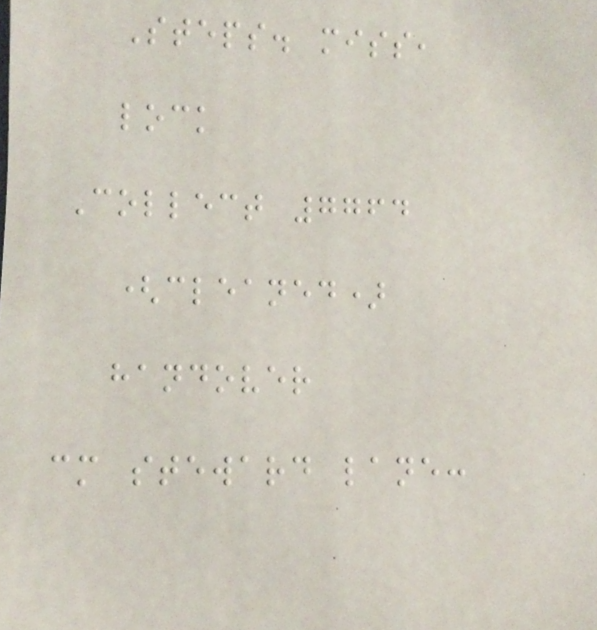Steps. miss,
lock
Collect 7764
(cleaned)
handover
cm steward lane:
